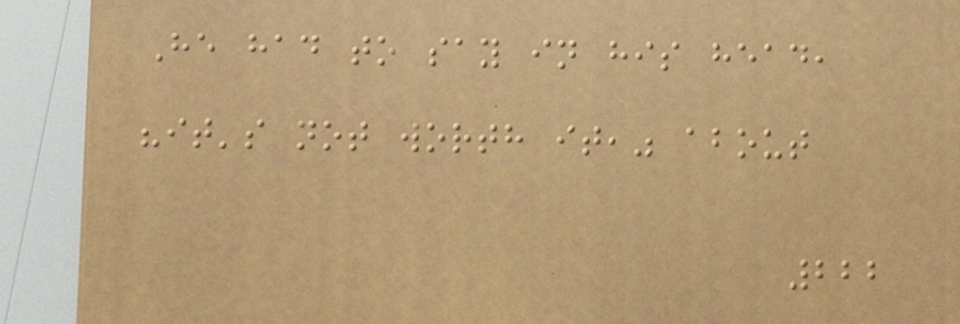He had to say in his head,
"it's not worth it," about
222
